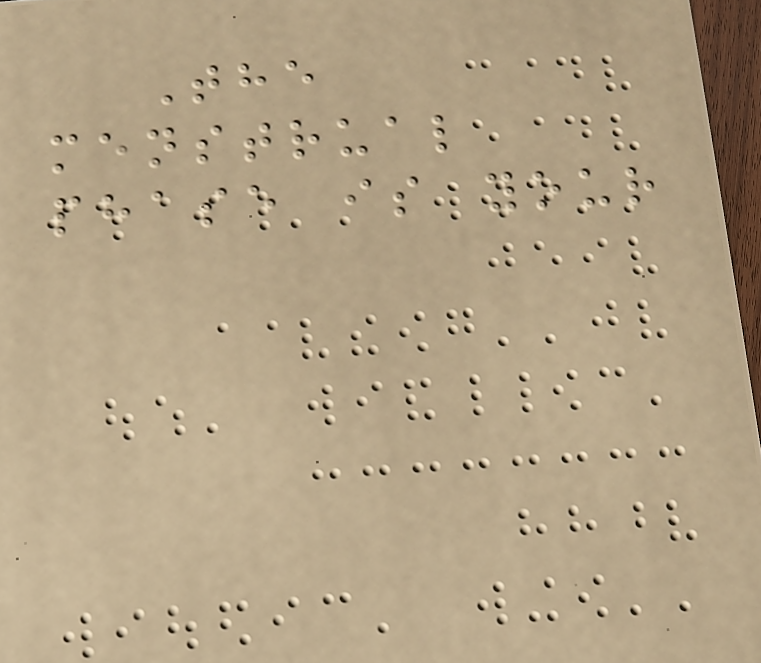The
menstrual
phase is your
